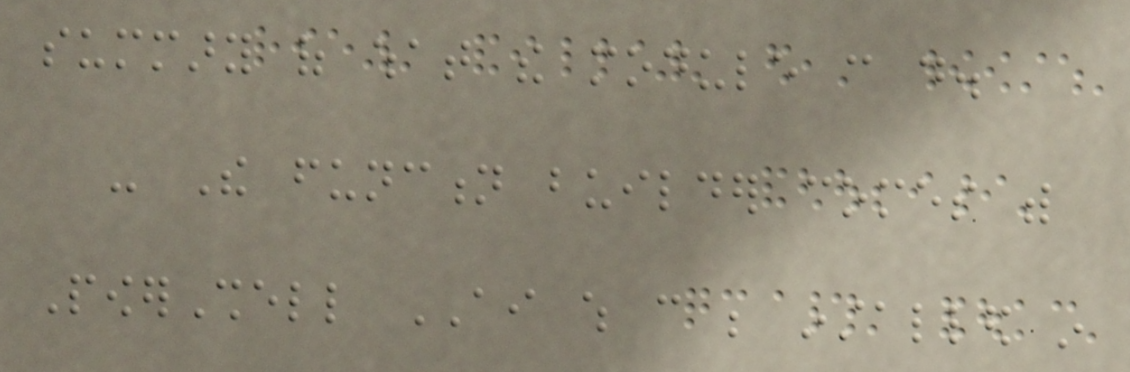summary of what the module can do.
- The function builder comes with
PowerShell AI which can be installed in
